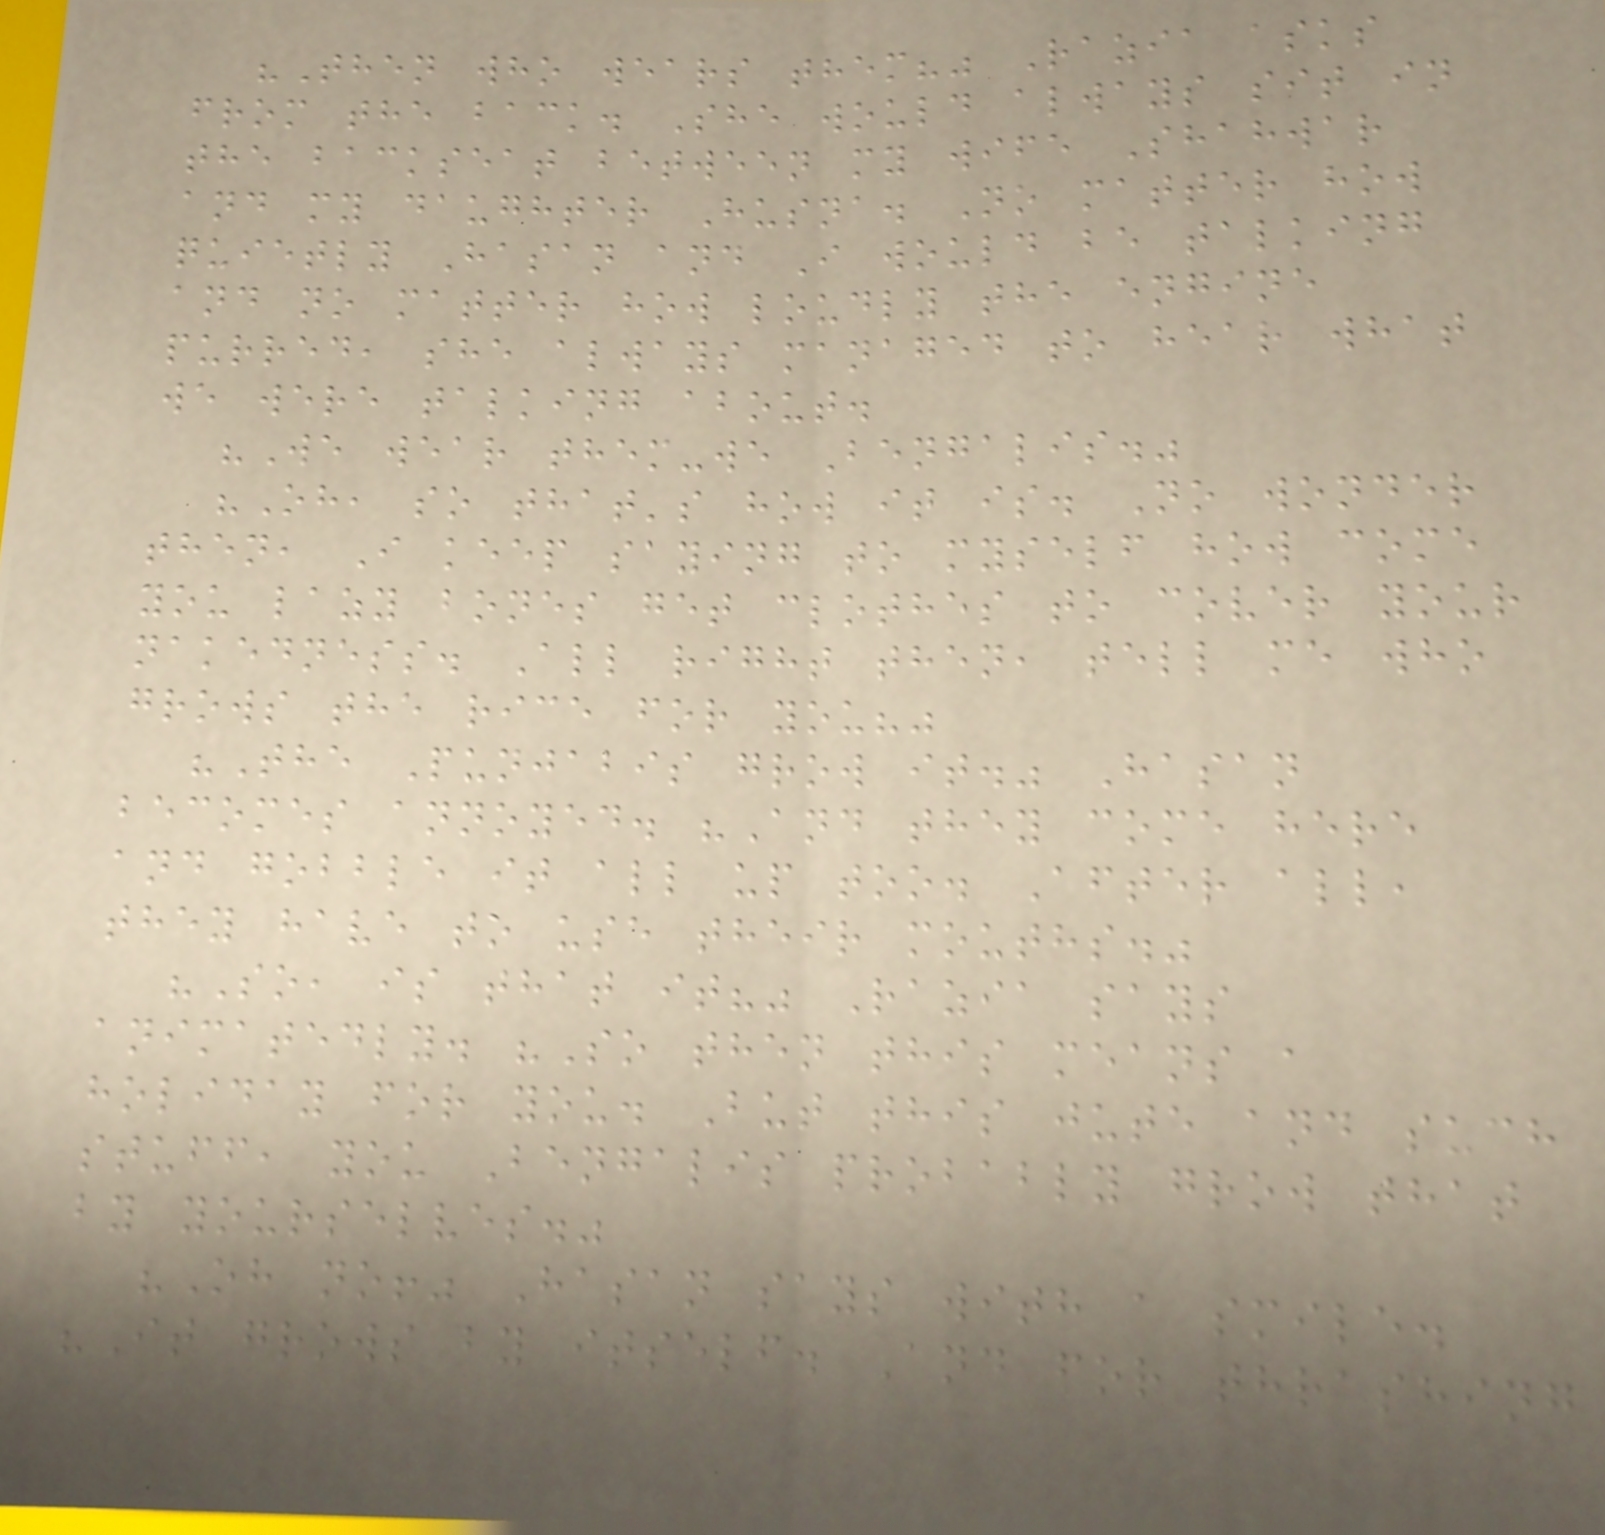"Then who wears them?" Razia asks
from the back. She would always sit in
the backseat between my wife Shahwar
and my daughter Husna. No matter how
quietly Hasan and I would be talking
and no matter how loudly the engine
purred, she always managed to hear what
we were talking about.
"We wear them-we Bengalis."
"Oh, so that's how it is. No wonder
then, I keep saying to myself how come
you lazy bones get clothes to cover your
nakedness. All right then, tell me who
grows the rice for you?"
"The Punjabis grow it." Hasan
becomes annoyed. "And they come here
and gobble it all up too. After all,
they have to use their mouths."
"So, is that it?" Razia says
animatedly. "So then this means a
holiday for you. But this jute and such
stuff, you Bengalis probably grow that
by yourselves."
"Oh no!" Hasan says with a smile.
"It grows by itself. And for thrashing
